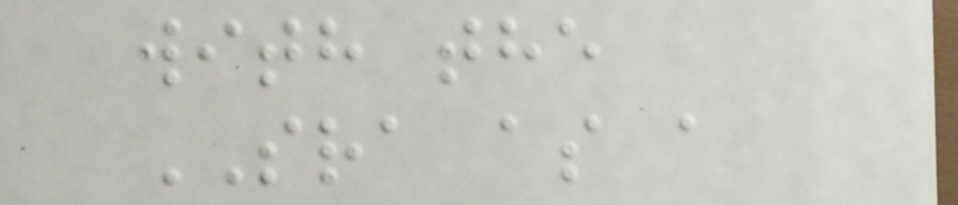with the
SRA as a
